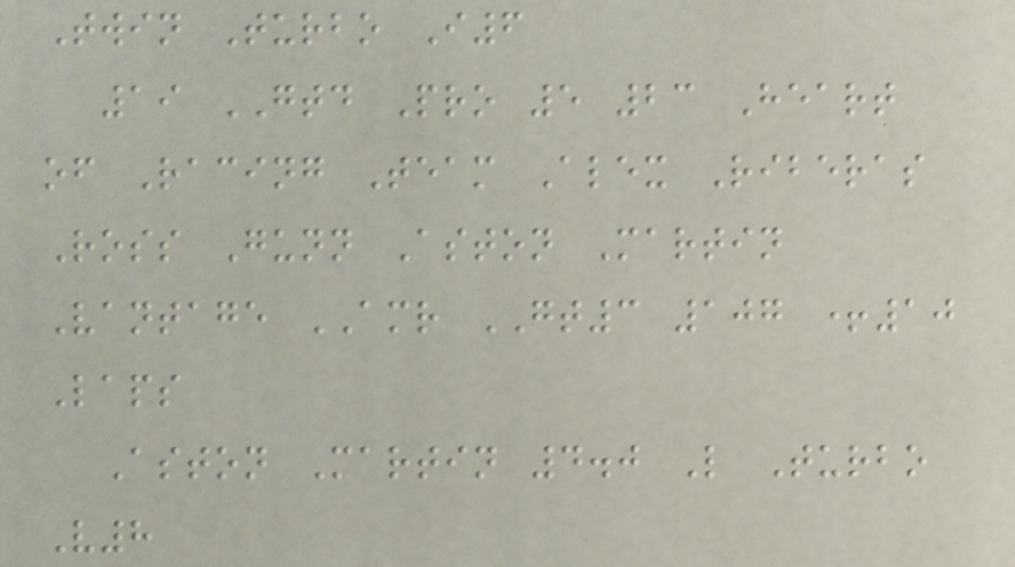Twin Turbo I6
19 GTD Pro 5 23 Heart
of Racing Team Alex Riberas
Ross Gunn Aston Martin
Vantage AMR GT3 107 +10
Laps
Aston Martin 4.0 L Turbo
V8
